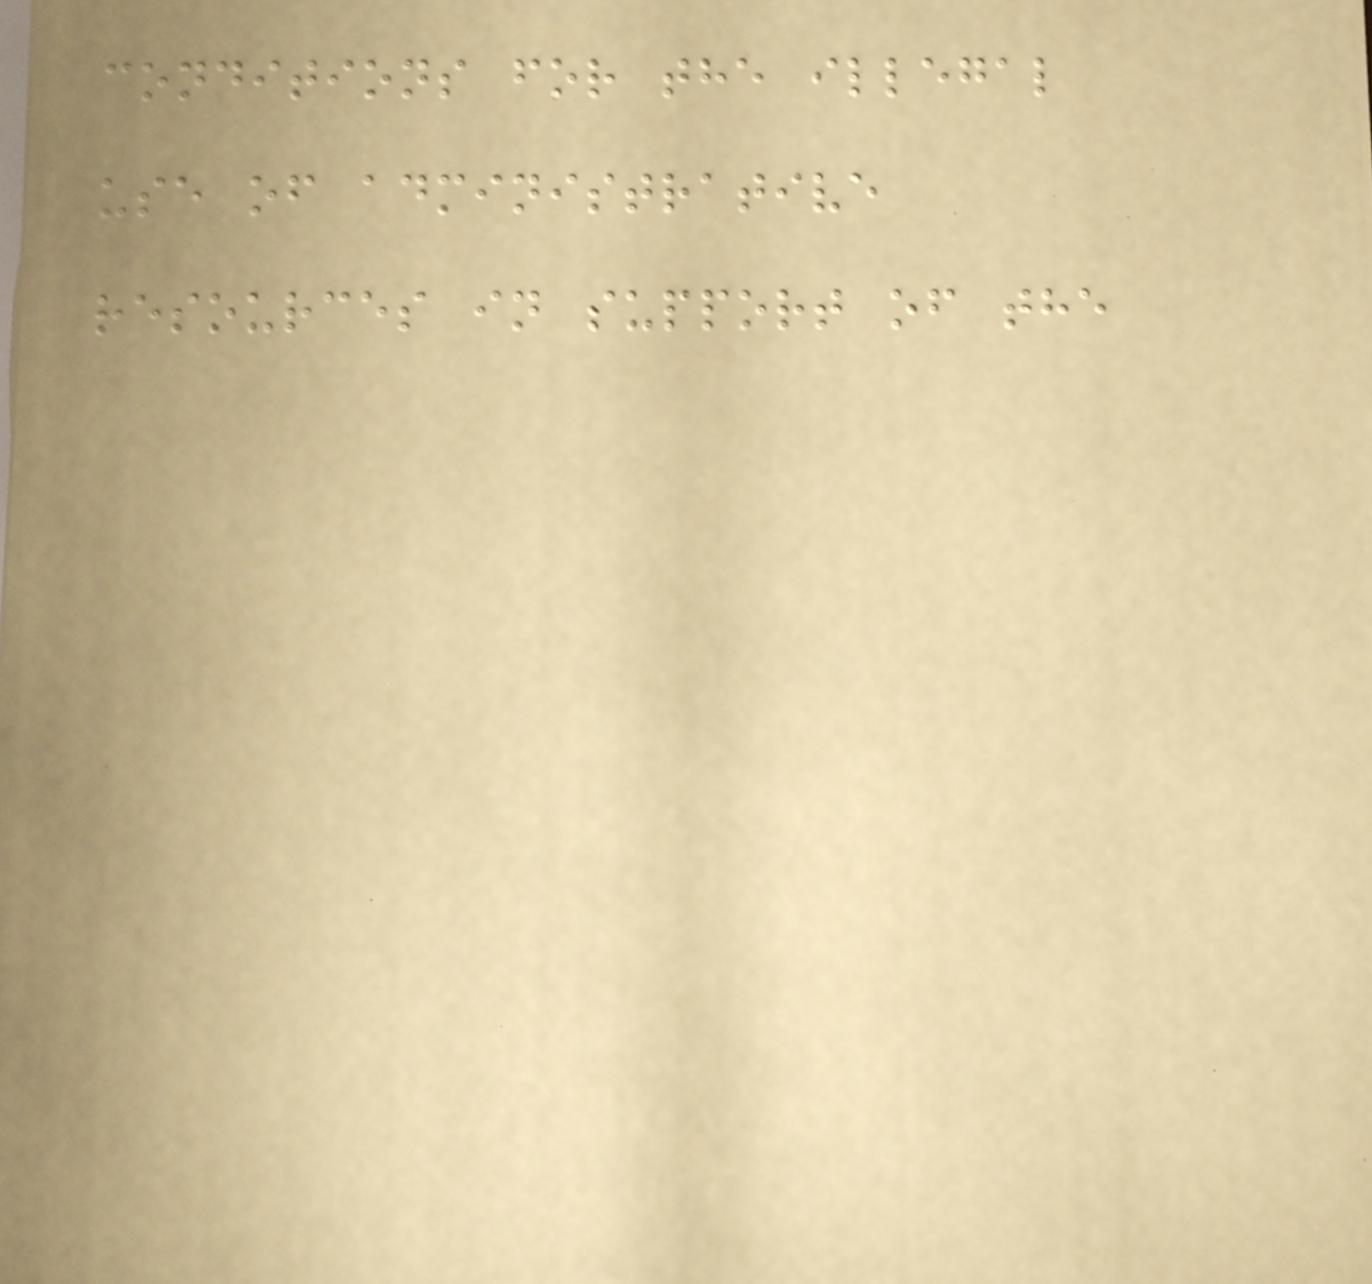conditions for the illegal
use of administrative
resources in support of the
